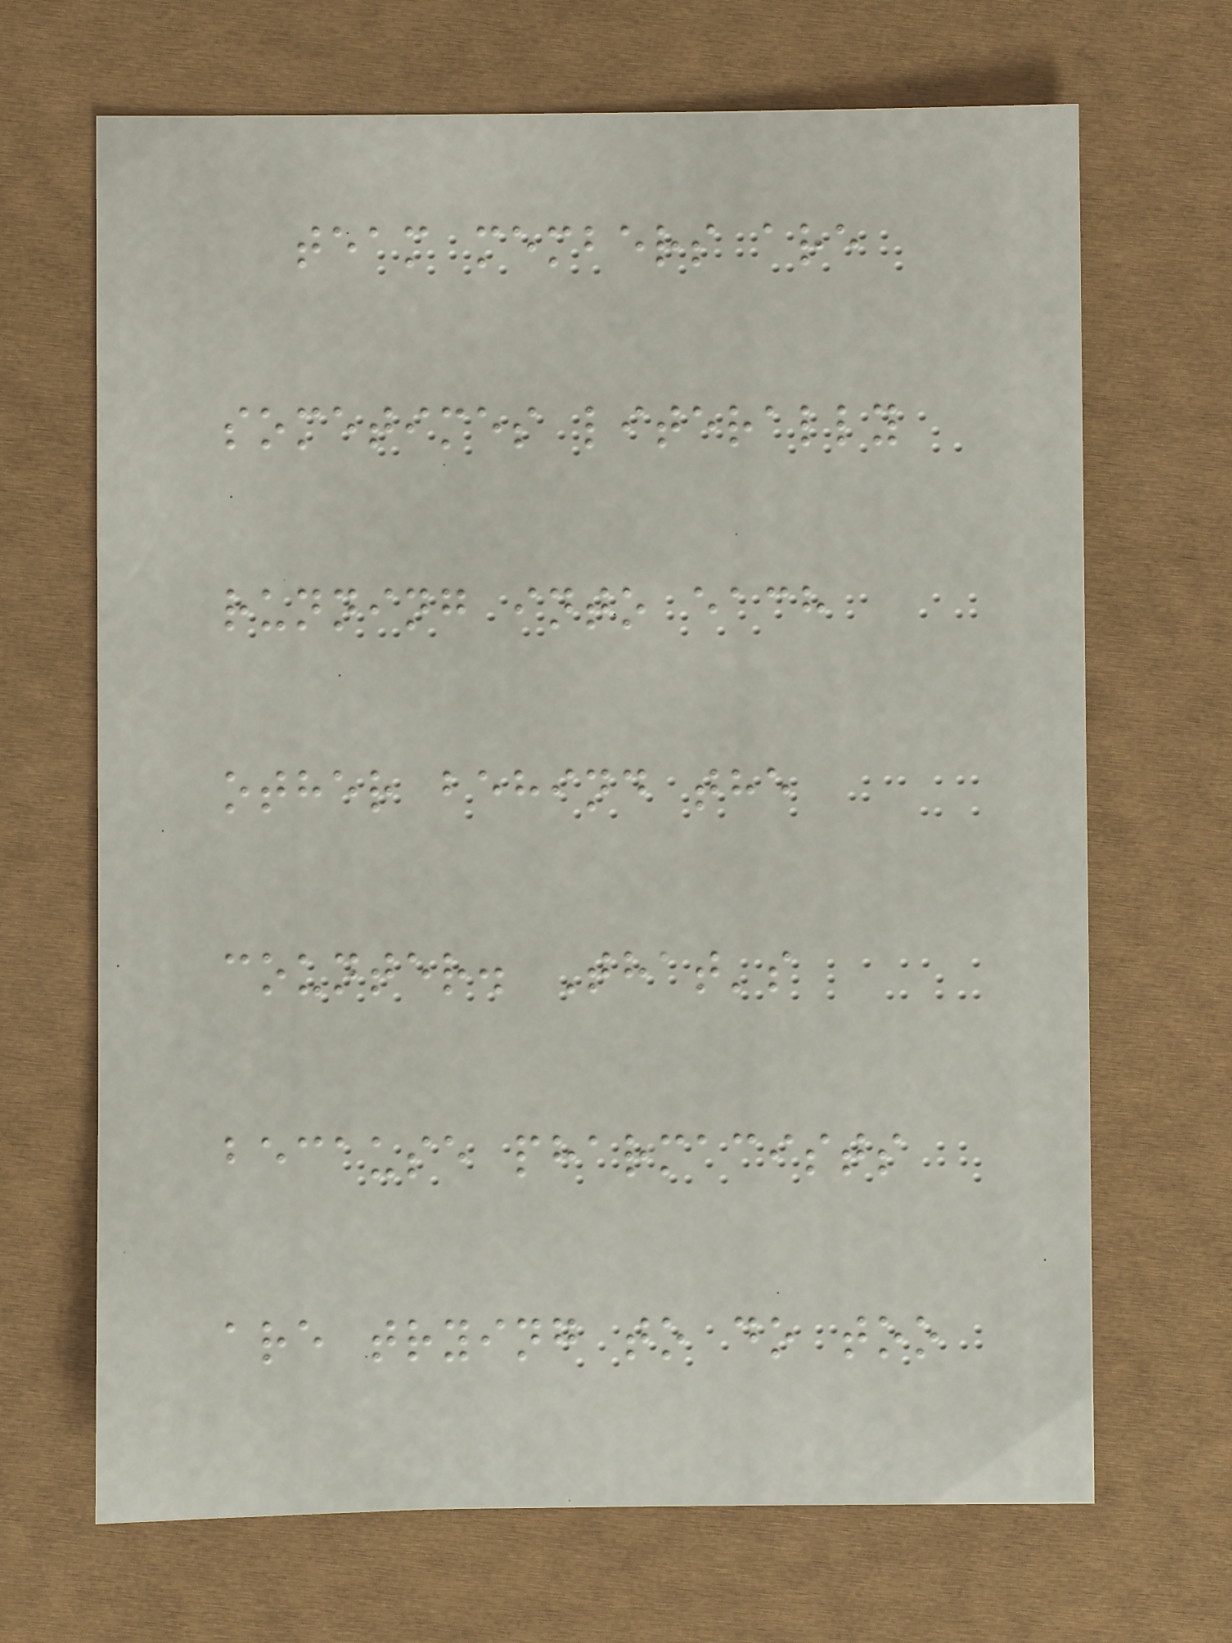team members are
sometimes literally
running into each
other behind the
counter. That's
because pharmacists
are trying to do too
